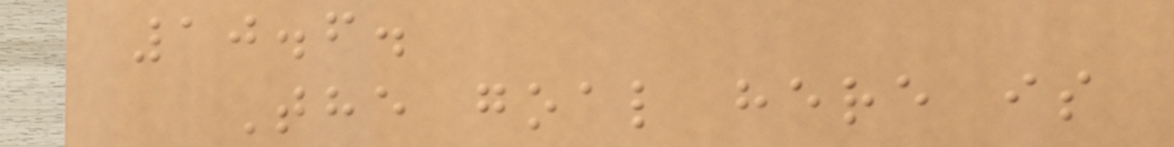10.6.
The goal here is
